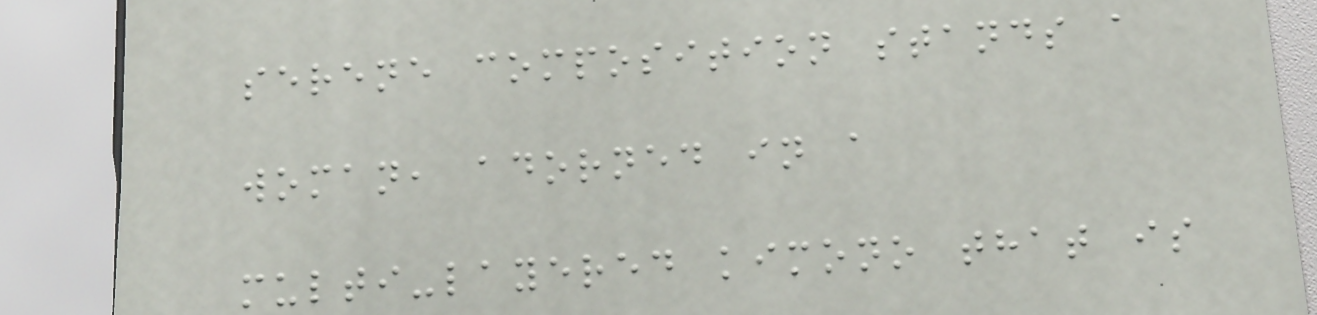serene composition stands a
woman, adorned in a
multi-layered kimono that is
